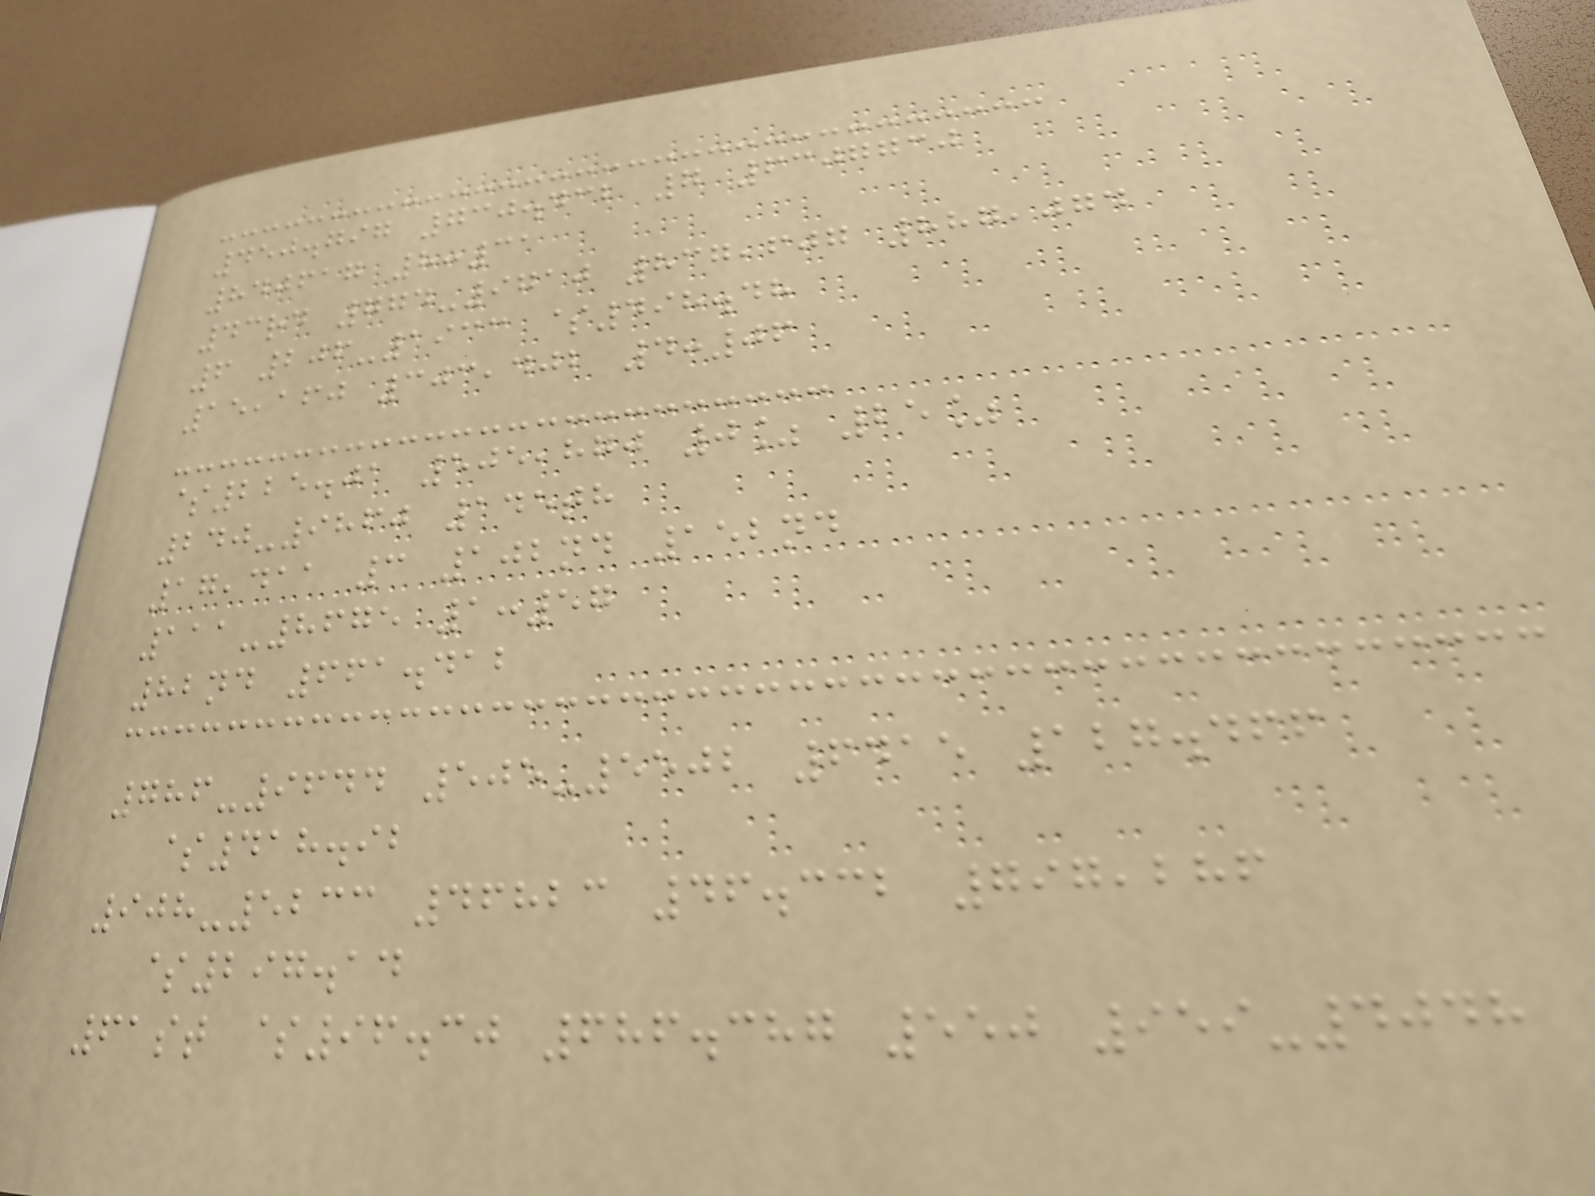450.797 730.432 7 6307730
840617 8:31
43rd 774-9710 837,607 887,074
6 206-1933 $498.48
15,160 303,402 4:06
$225.01 505,870 0% 25%
240-9860 145th
17,411 3 102nd 152nd
111-8675 1:57
82nd 661.412
786-9644 505-5502 6415 127.466
$418.92
908-5233 46823 46.332 797,286
$297.14
61st $96.30 686.387 550 959-4048
